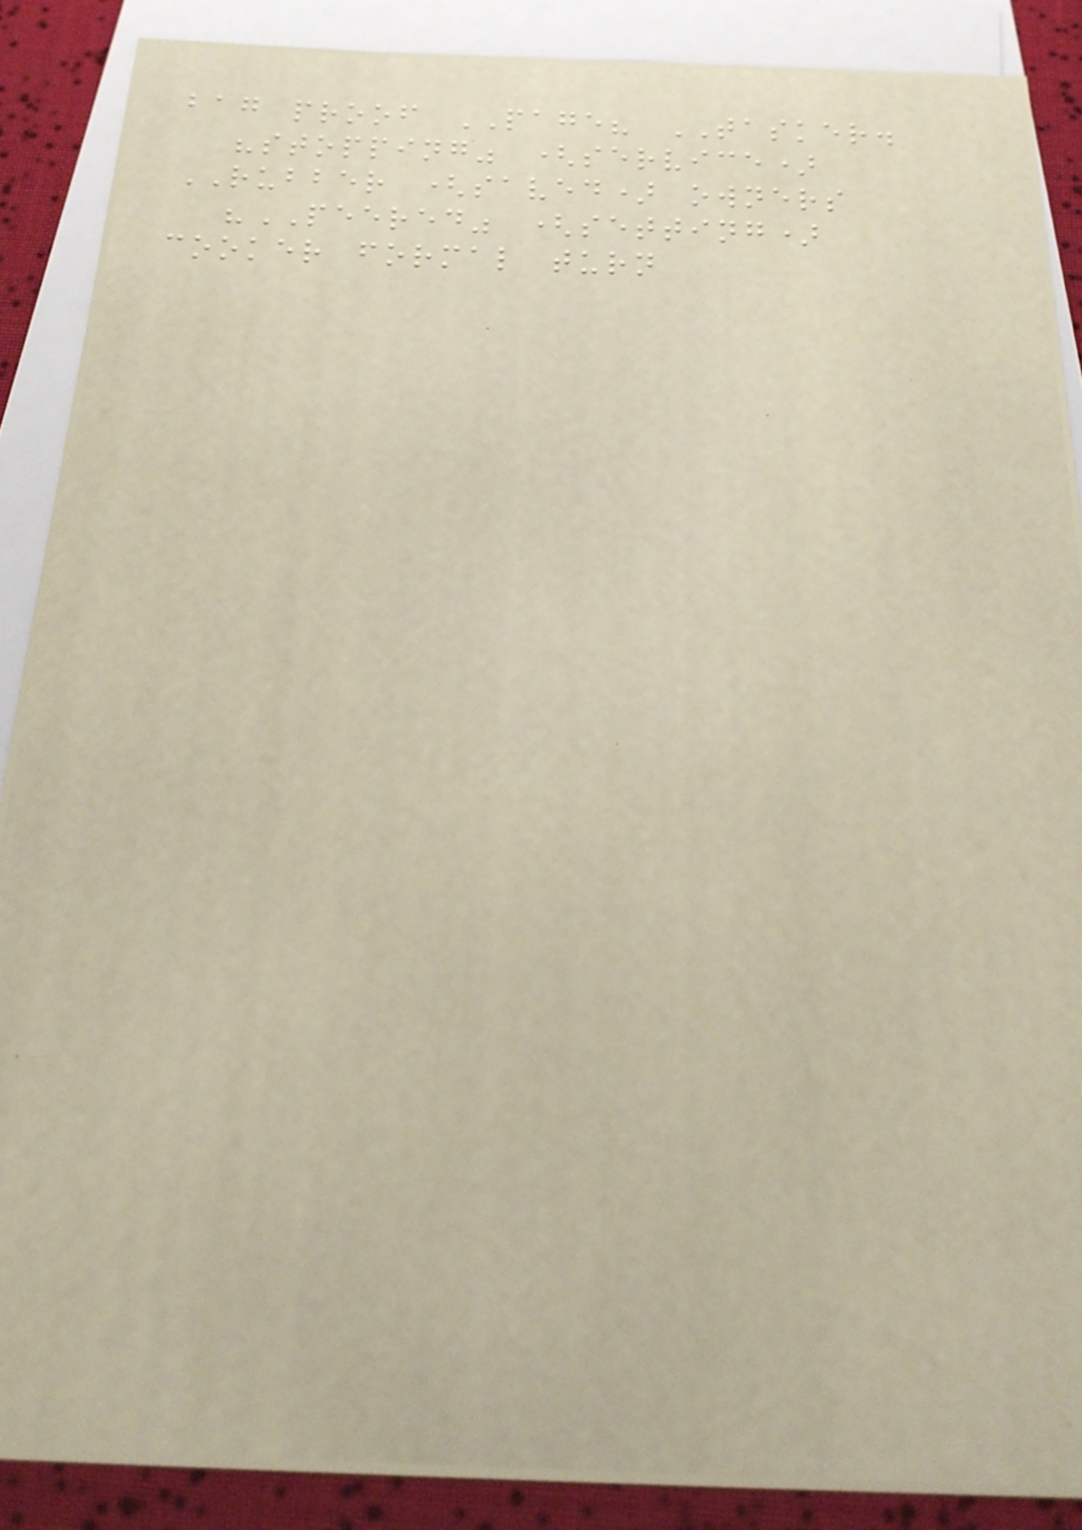bag proof PAGE? TASKER.
"stopping" (service)
RUBBER (saved) owners
"PEERED" (setting)
cooker formal turn
